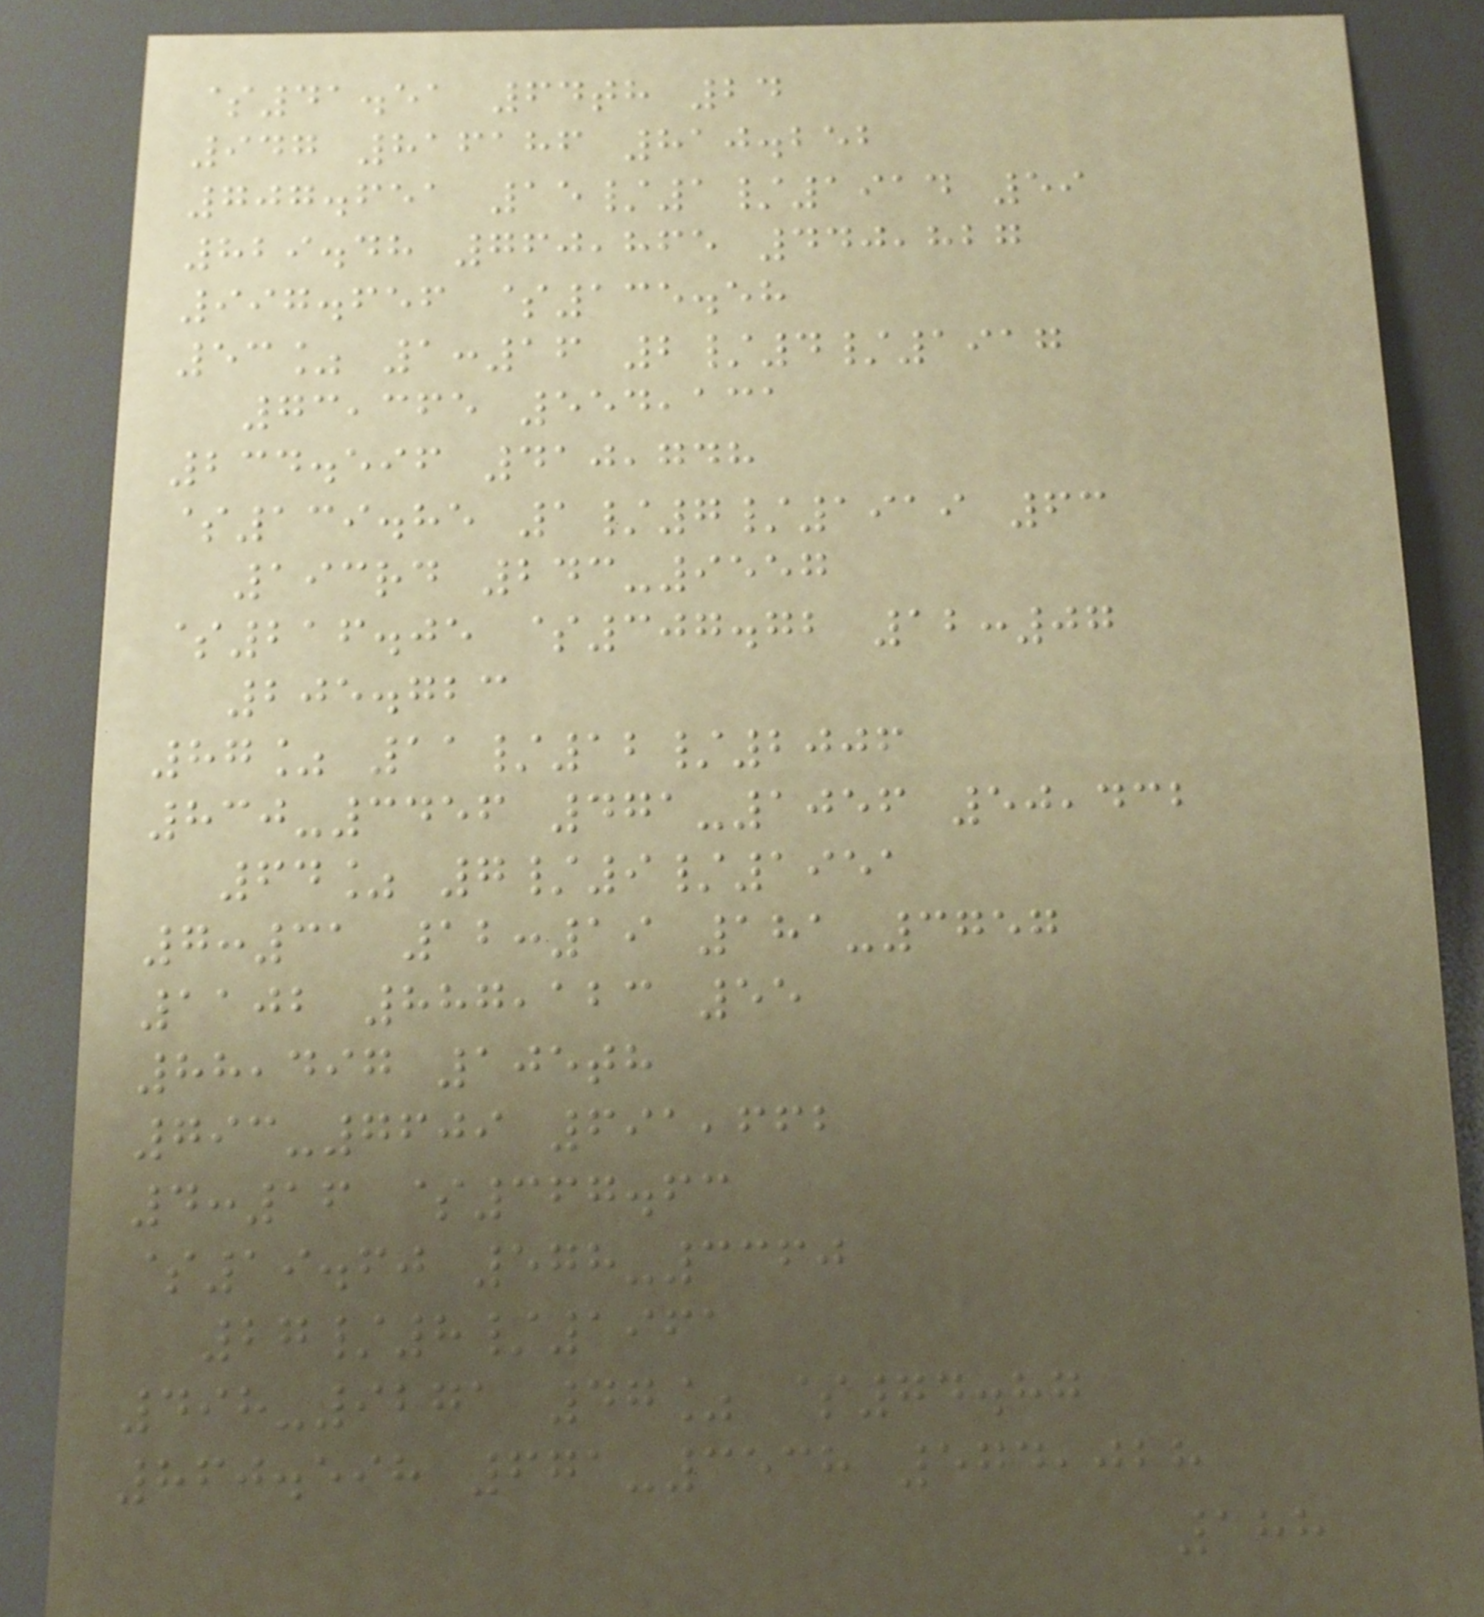$41.51 64th 24
947 816186 810.252
707.651 15/1/1914 59
829.48 760,865 440,827
997.656 $135.58
53% 1:16 2/4/1917
73,365 554,131
234.596 410,748
$139.85 1/7/1919 63
193rd 243-9557
$216.05 $307.72 12:07
205.723
87% 11/12/2006
830-3456 471-1056 50,432
64% 7/9/1951
7:31 12:19 181-3757
1102 887,123 55
88,497 105th
793-7609 691,662
4:16 $367.63
$19.60 578-3360
27/8/1961
498-9271 47% $74.87
860.598 671-3538 574,028
188
